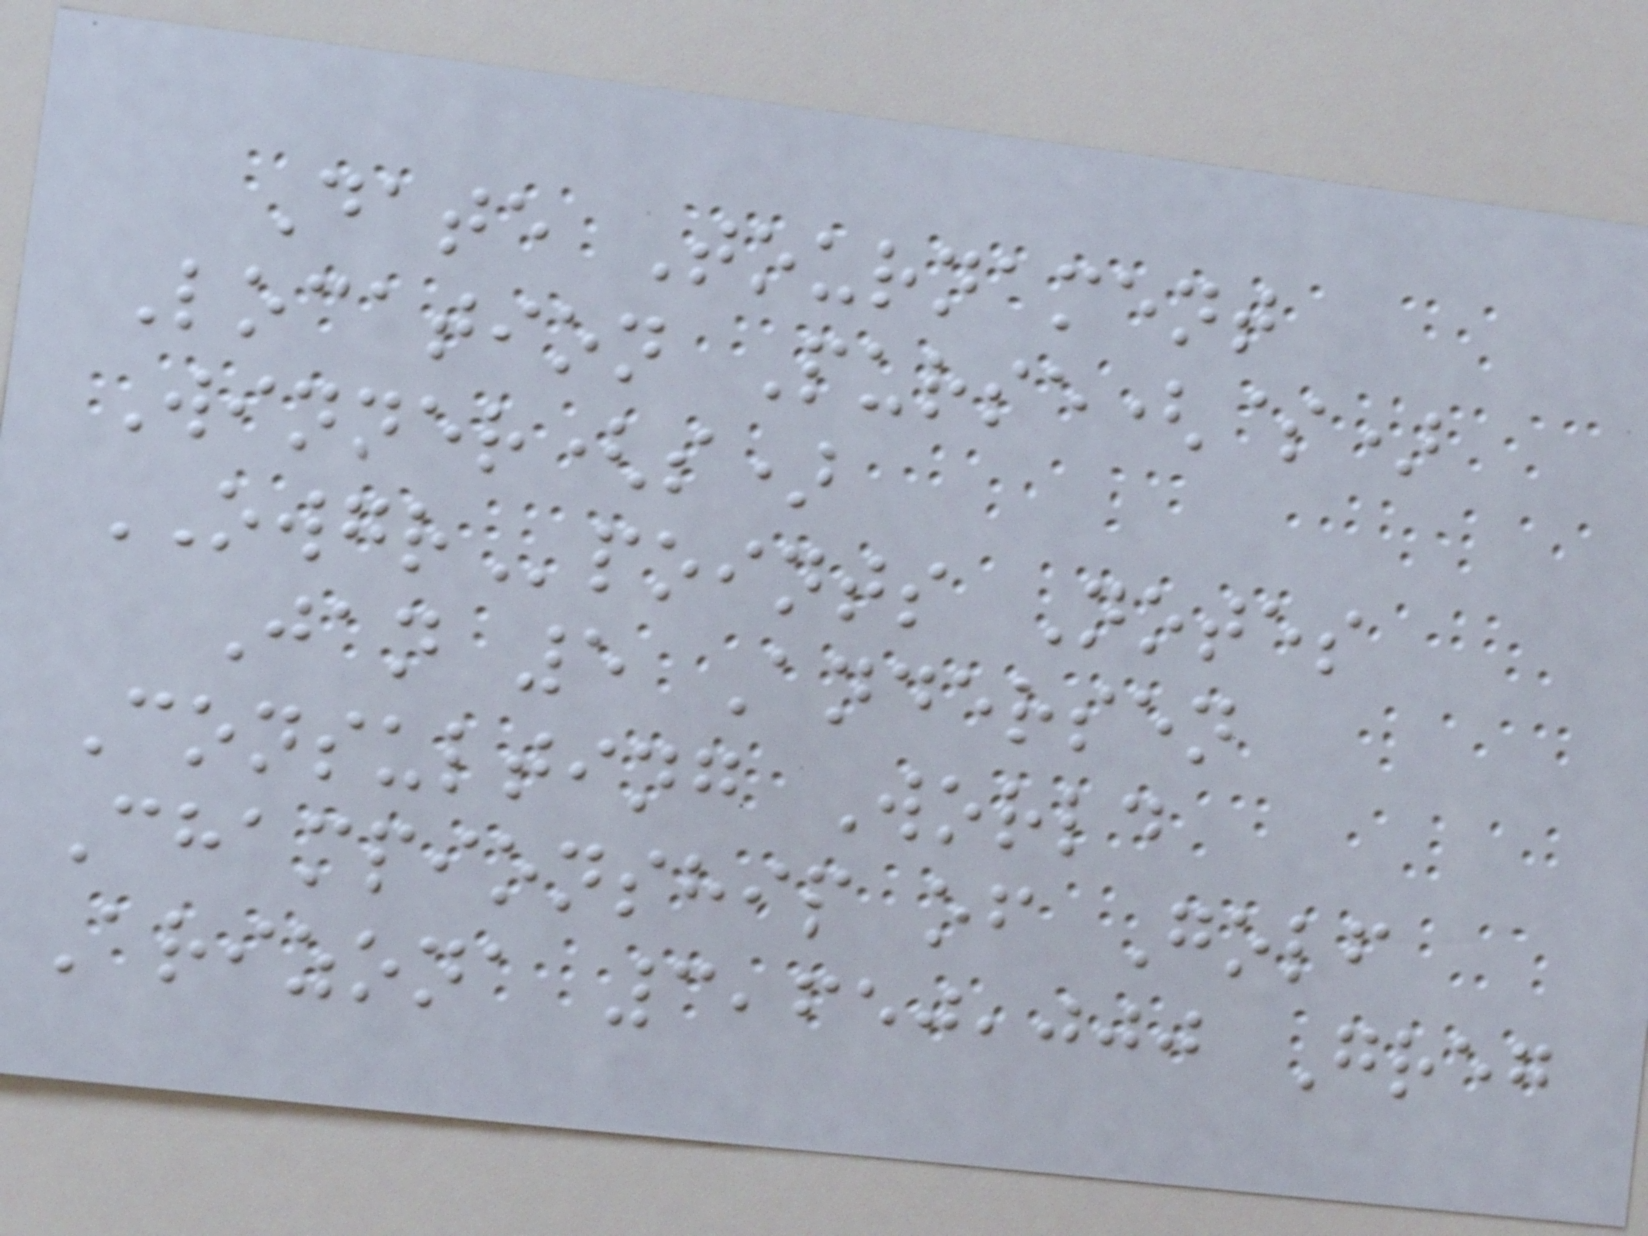Date Tournament
Location Purse($)
Winner(s)
OWGRpoints Notes
Jan 5 Andersen
Consulting World
Championship of Golf
Arizona 3,650,000 Greg
